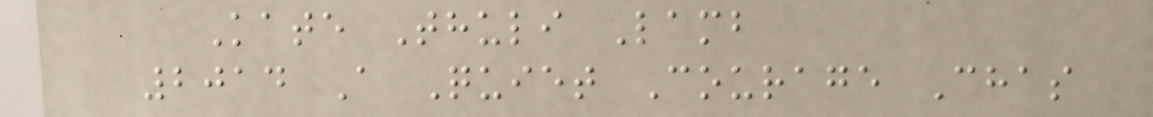Kate Thuli Lamb
2014 A Quiet Courage Chas
